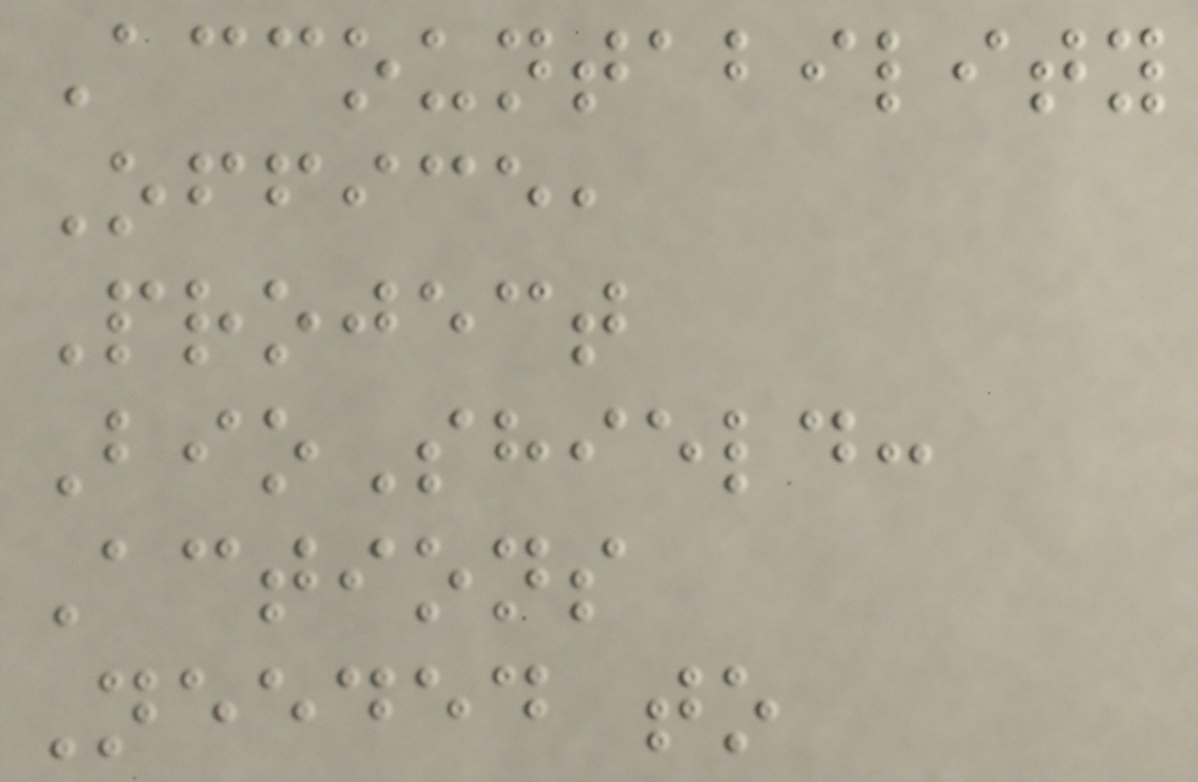Accountability
Office,
Project
BioShield:
Actions
Needed to
